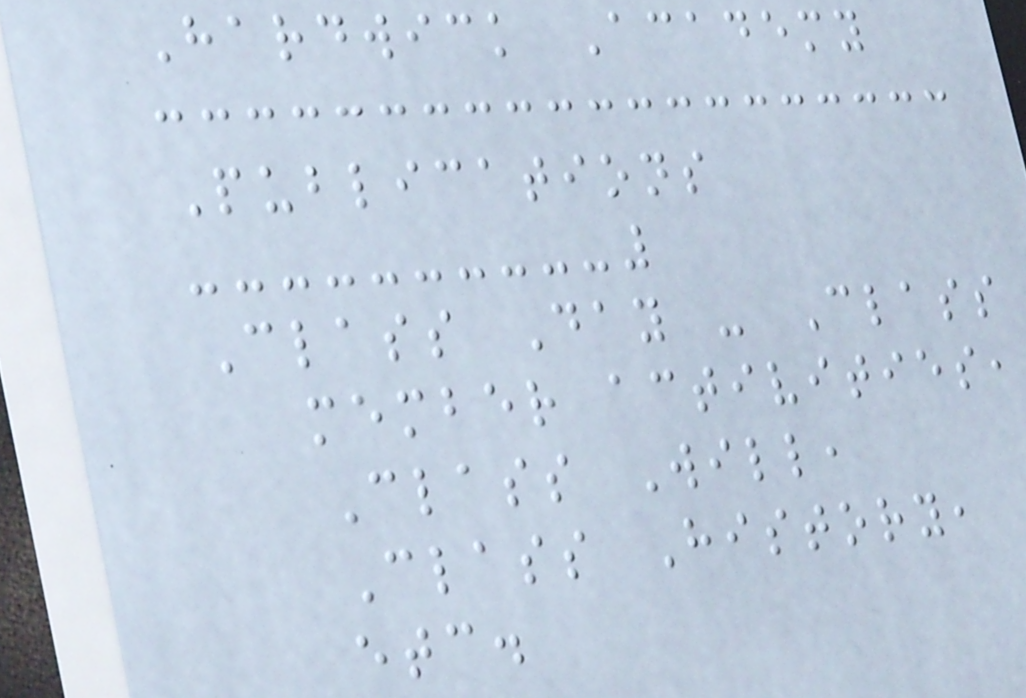Hardwick Academy
Publications
Class Day - Class
member activities,
Class Will,
Class History,
etc.
